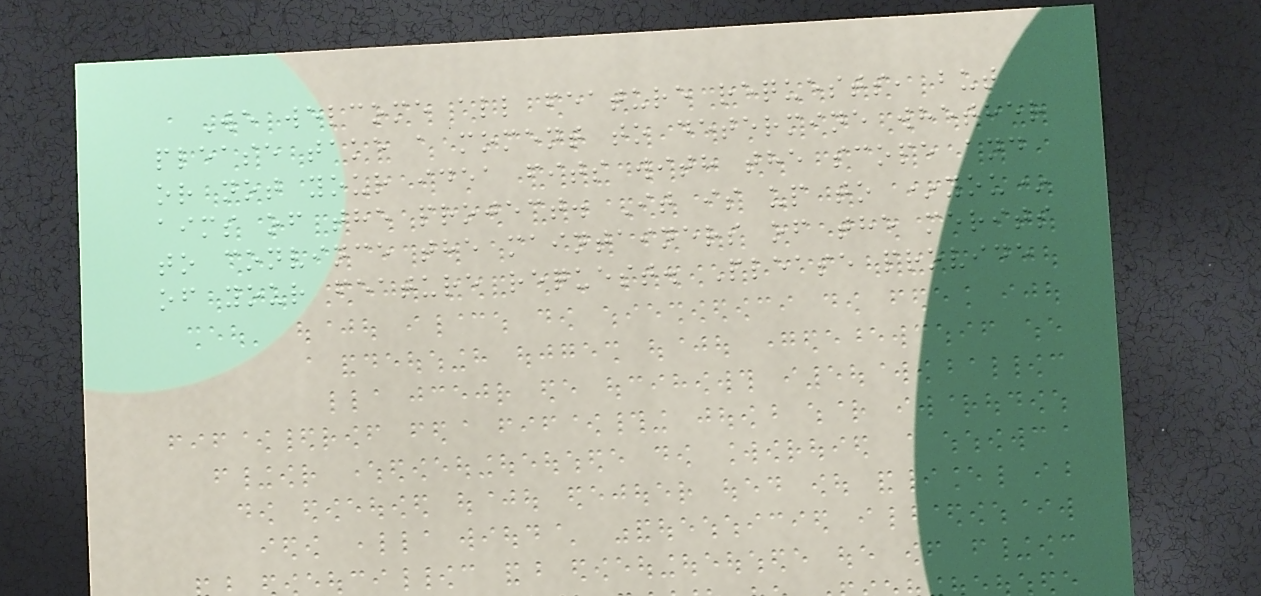We welcome all feature requests, but
please take a moment to determine whether
or not your idea fits with the scope and
aims of the project. It is up to *you*
to convince the maintainers of the merits
of your feature request. Please provide
